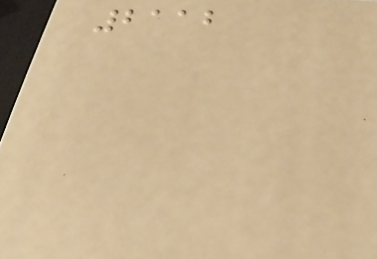2112
